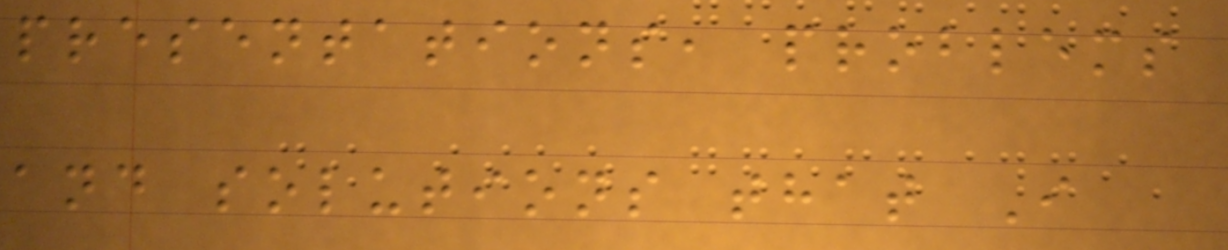presentations, problems
and solutions that I
